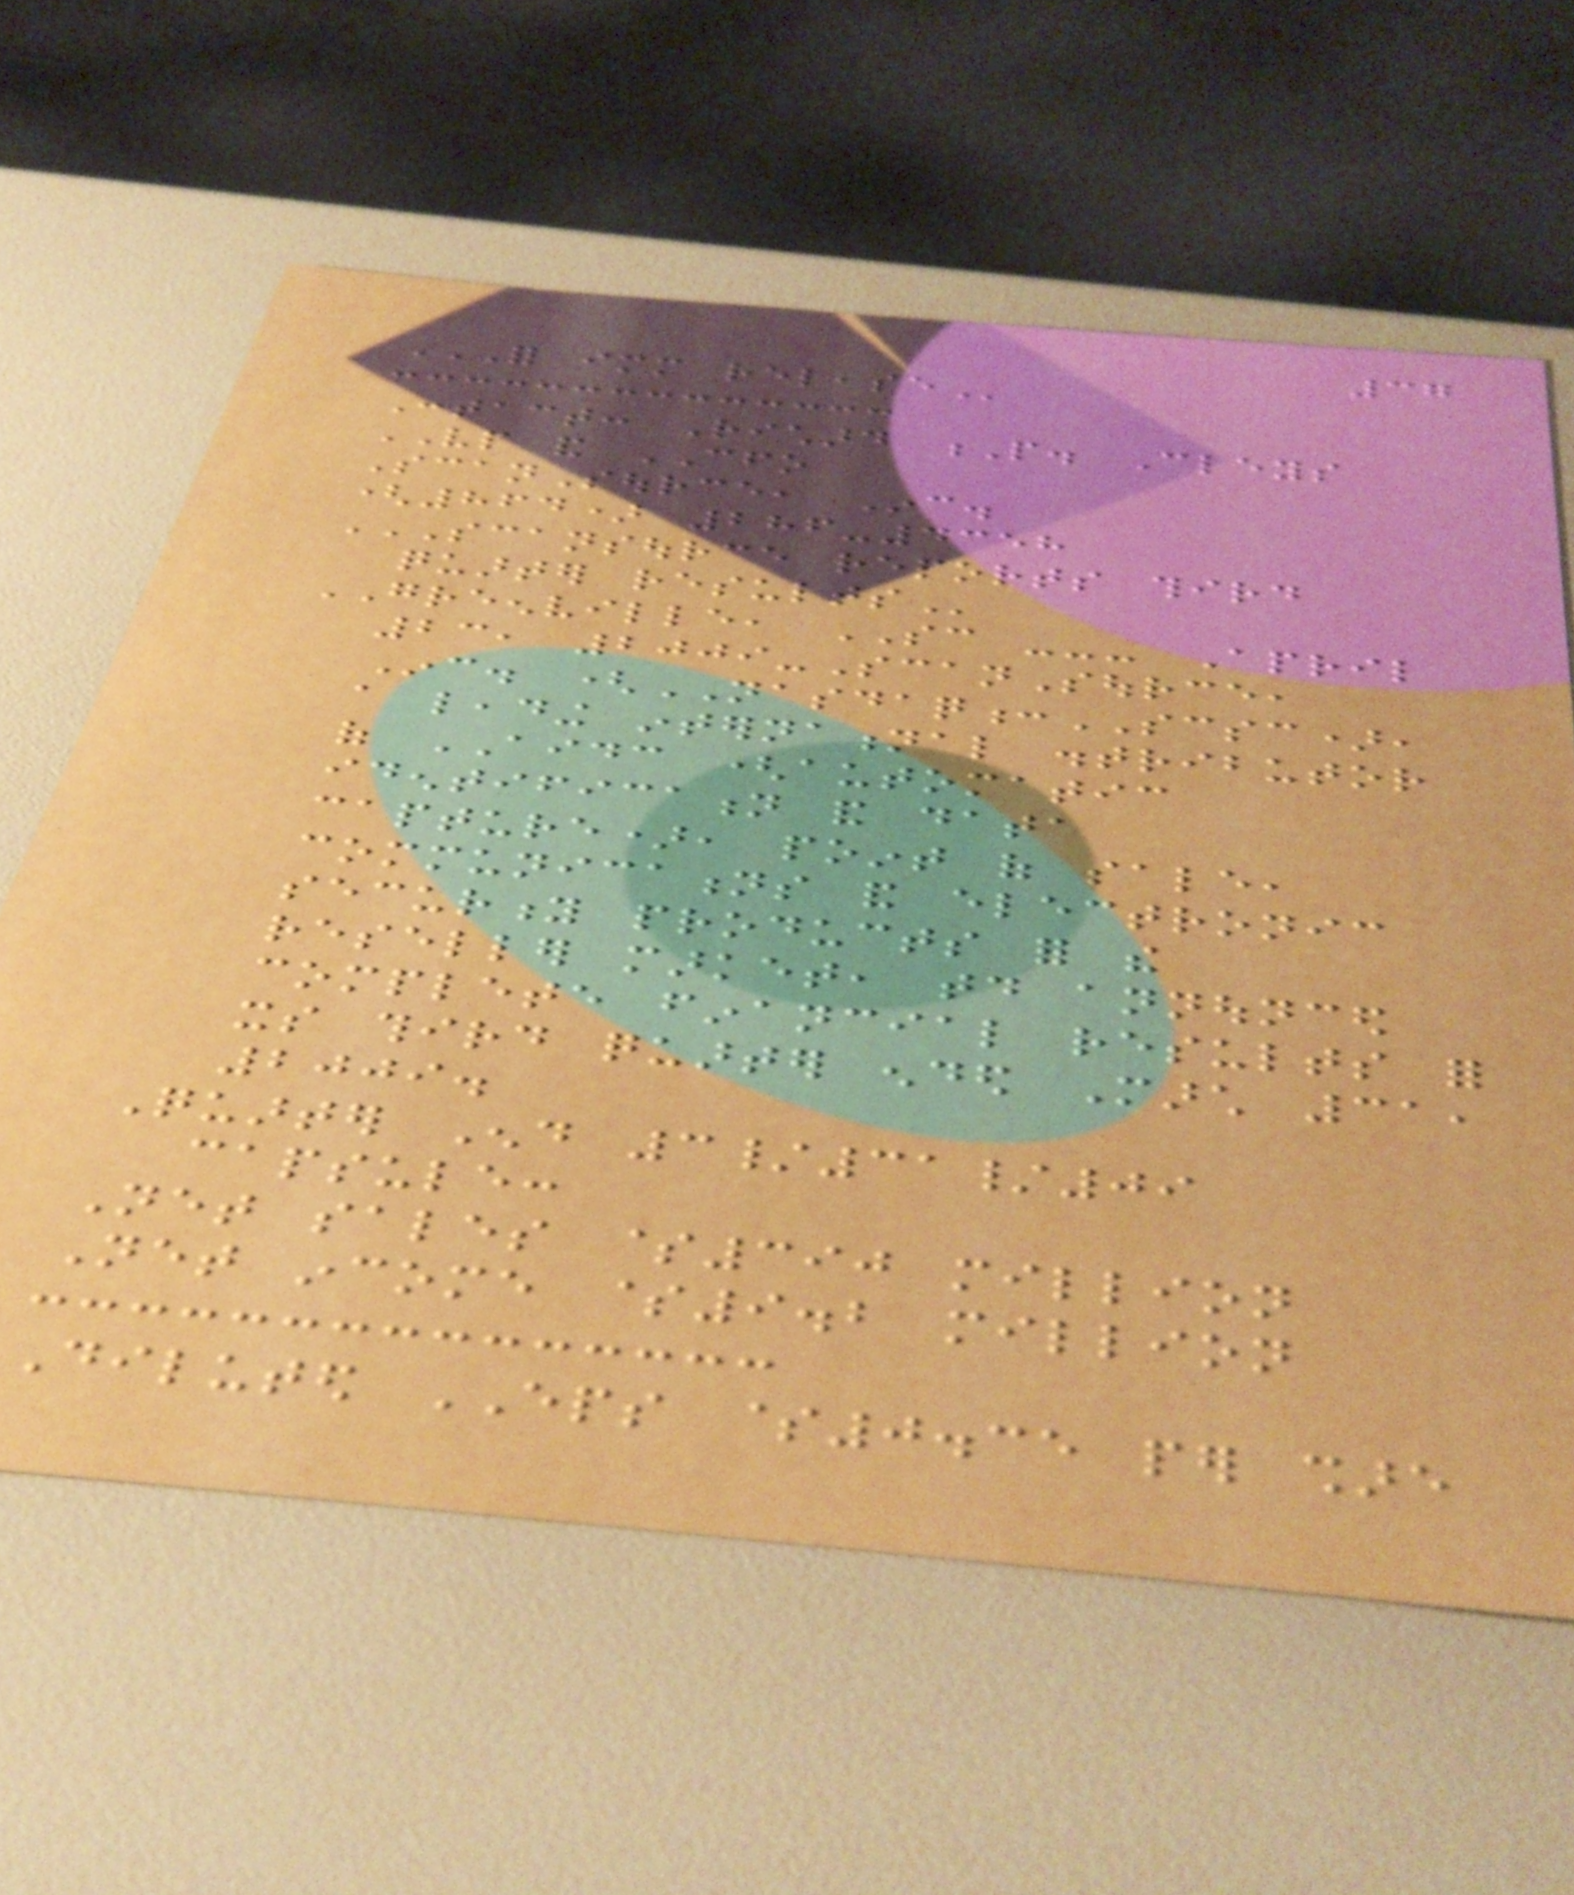37
FOR IMMEDIATE RELEASE
Contact: Richard P. Cleys
VP and CFO
ScanSource, Inc.
(864) 286-4358
SCANSOURCE REPORTS THIRD
QUARTER RESULTS
GREENVILLE, SC --- April
23, 2009-ScanSource,
Inc. (NASDAQ:SCSC),
a leading international distributor
of AIDC (automatic
identification and data
capture), point of sale,
communications and electronic
security products for the
reseller market, today announced
complete financial results for
its third quarter ended March 31,
2009.
Quarter End 3/31/09
capsule:
Net sales $390 million
Net income $9.2 million
Diluted EPS $0.35 per share
